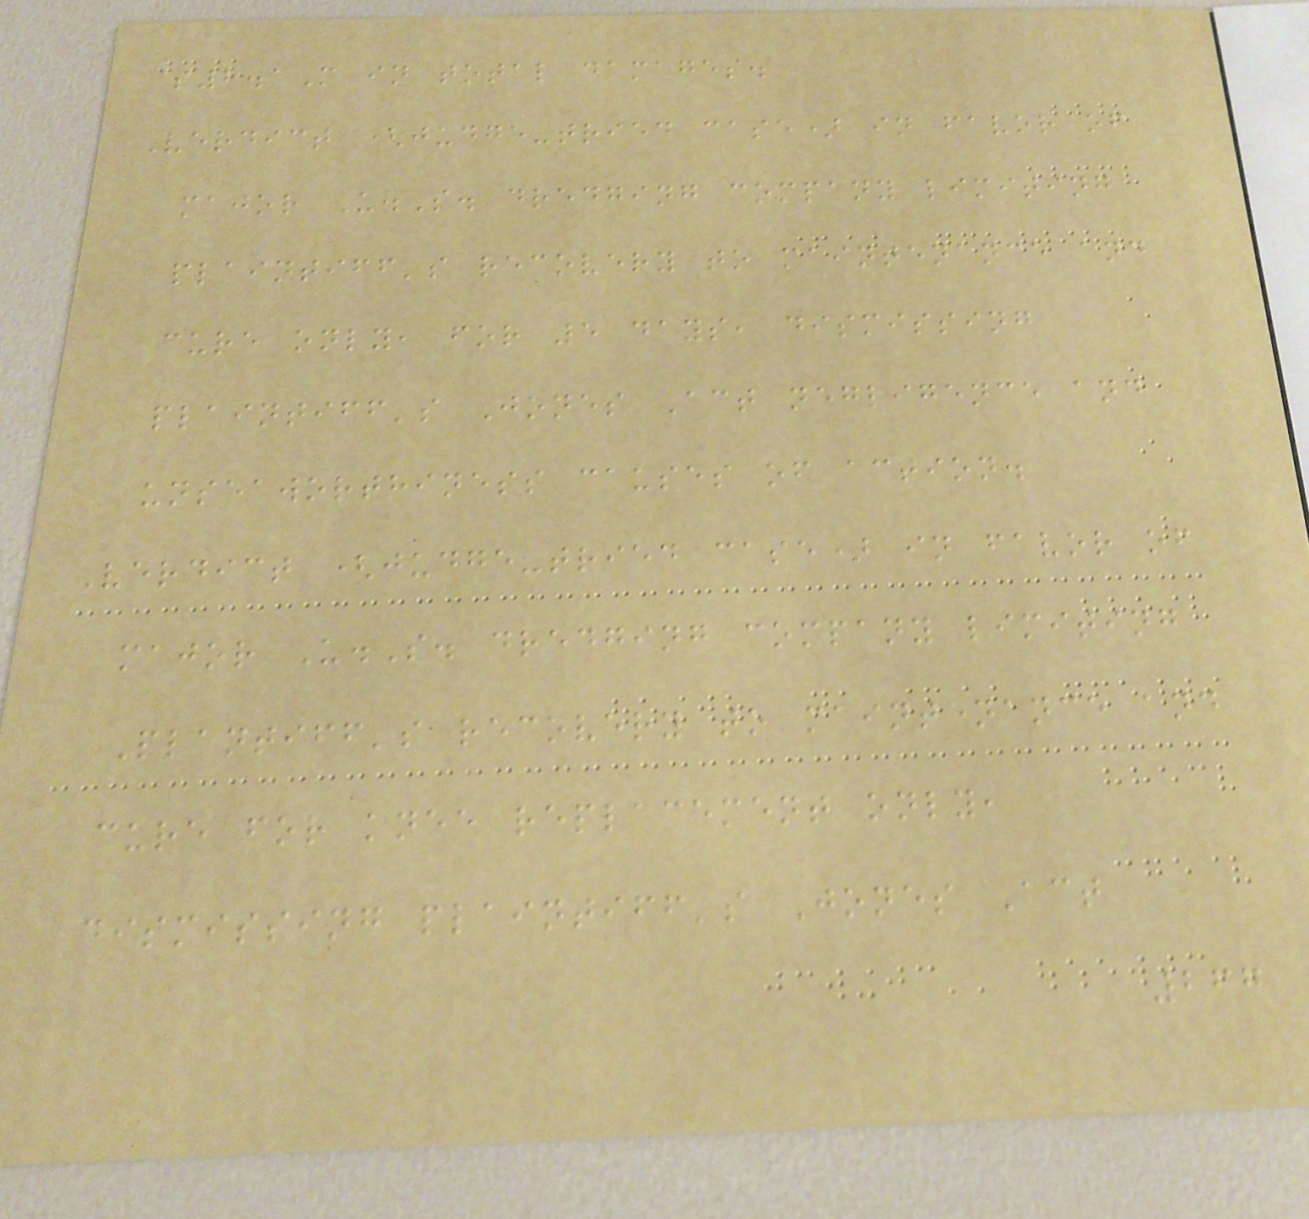$2.1M in total damages.
Verdict (judge-tried case) in favor of
major U.S. dredging company limiting
plaintiff's recovery to maintenance and
cure only, for 5 days, dismissing
plaintiff's Jones Act negligence and
unseaworthiness causes of action.
Verdict (judge-tried case) in favor of
major U.S. dredging company limiting
Plantiff's recovery to maintenance and
cure for knee replacement only,
dismissing plaintiff's Jones Act
267
